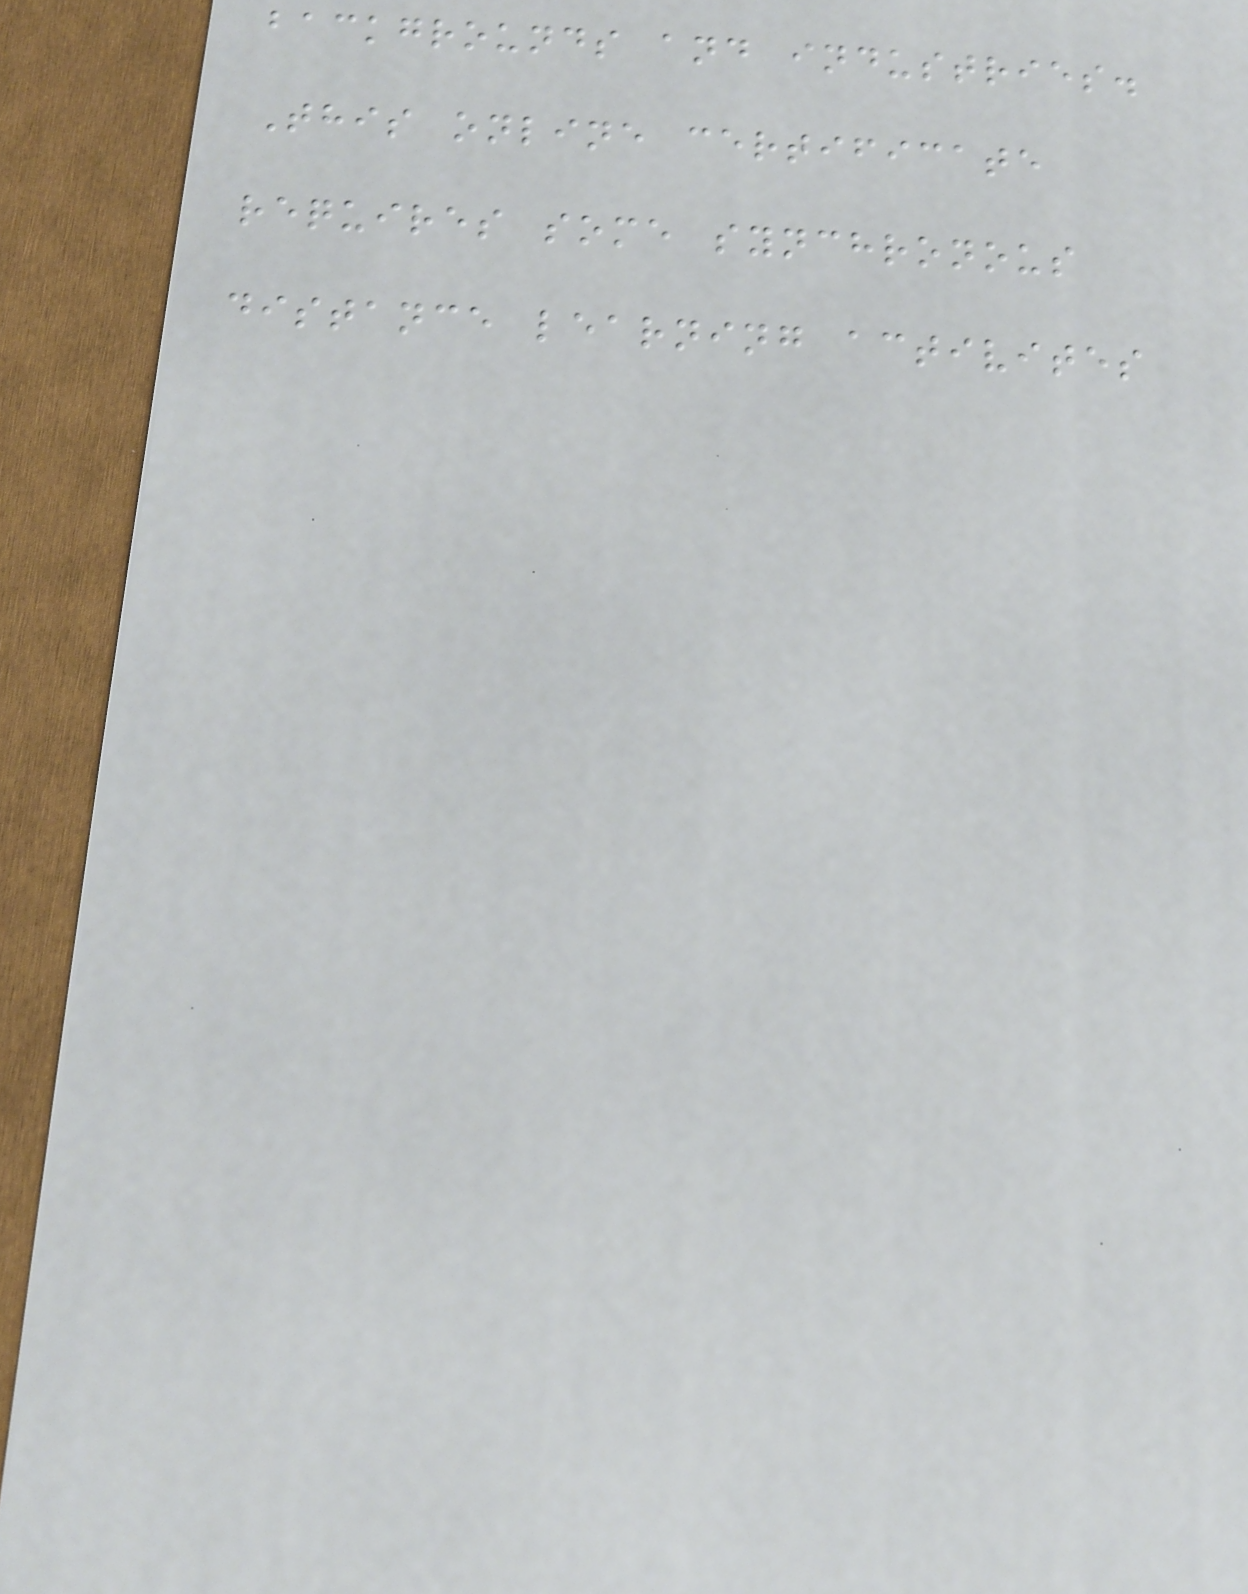backgrounds and industries.
This online certificate
requires some synchronous
distance learning activites
